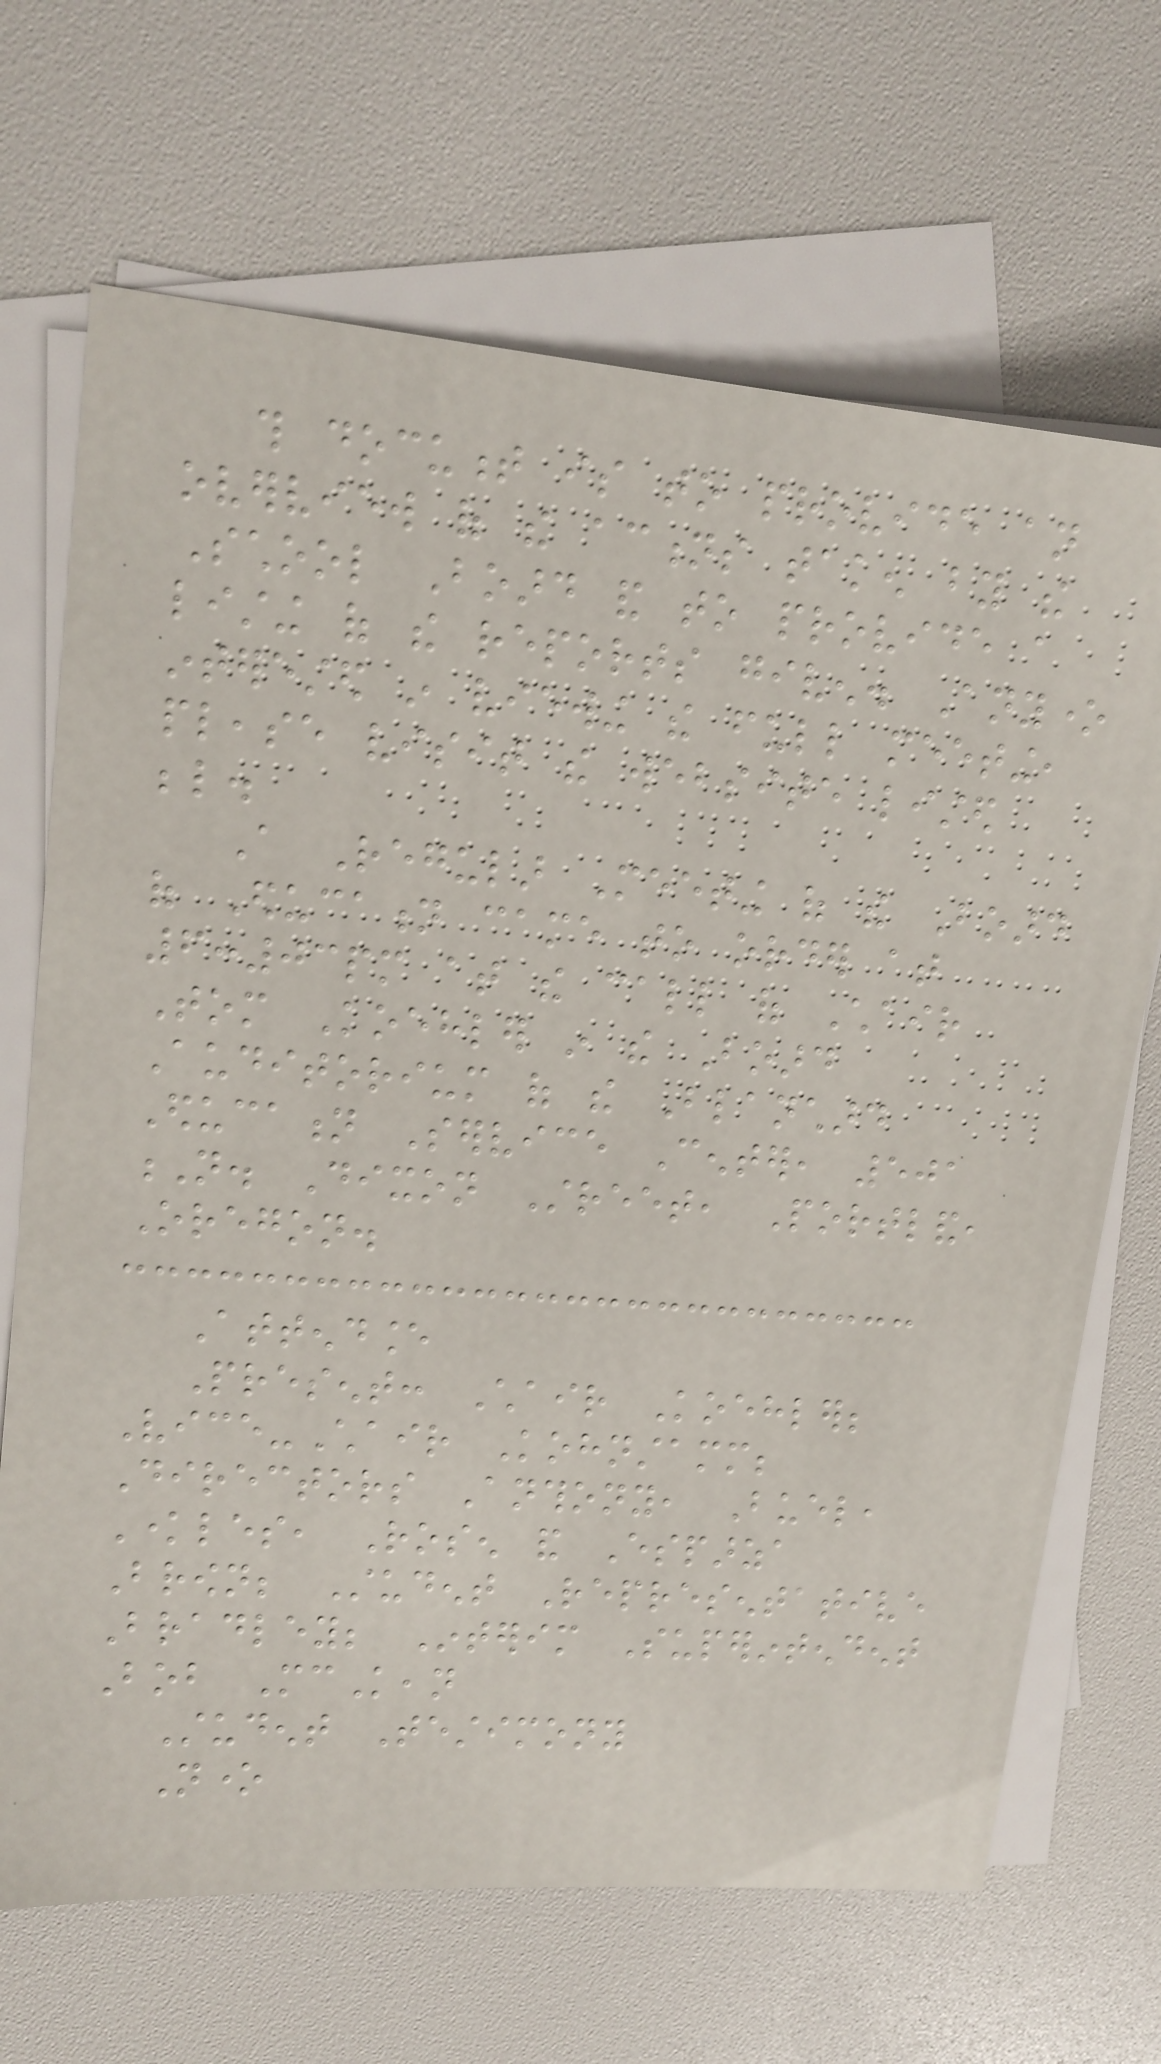this document is to provide an
overview of the actions taken by the
School Board and to provide a
listing of the reports given. Anyone
interested in viewing the full meeting,
please visit the website listed
below.
A Regular Meeting of the Board
of Education came to order at
6:03pm at the call of Chair
Tom Koehler in the Board
Auditorium of the Blanchard
Education Service Center, 501
N. Dixon Street, Portland,
Oregon.
Attendance
Present: Chair Koehler;
Vice-Chair Kohnstamm;
Directors Anthony, Buel,
Knowles, Rosen and Esparza
Brown; Student Representative
Bradley; Interim Superintendent
Bob McKean
Student Testimony
None
